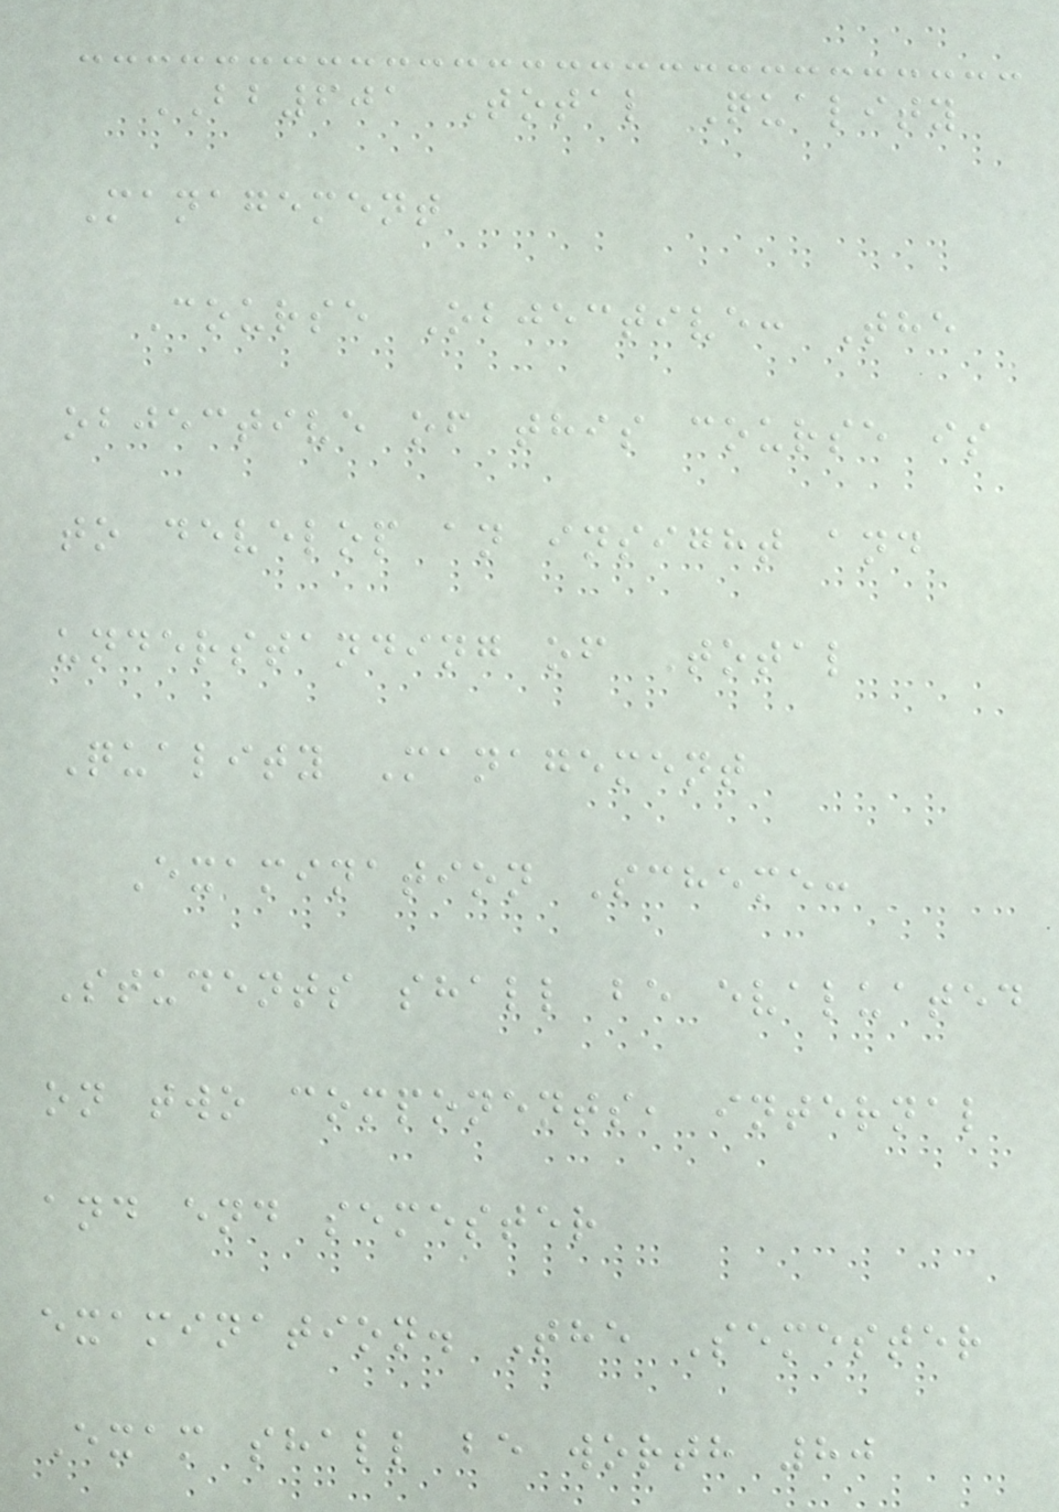BB601 Total Quality
Management
Course Objective: The
objective of this course is
to develop an insight and
understanding of Total
Quality Management
Examination Scheme:
Students shall be evaluated
on two components, internal
and end semester
examination. The Semester
Exam shall be worth 80
